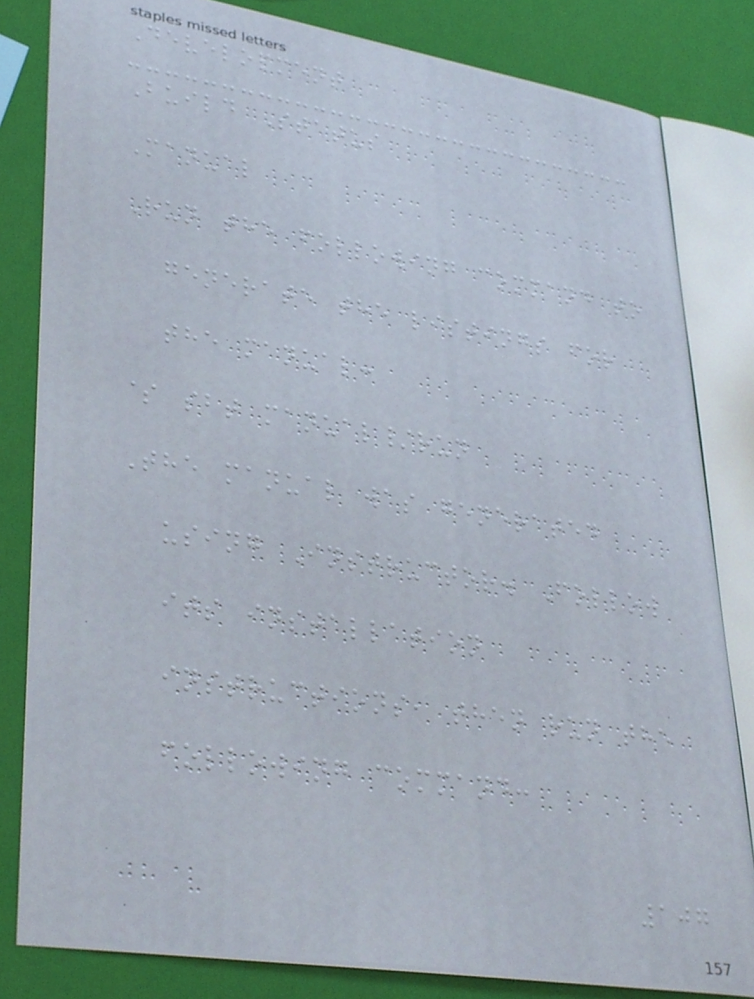Development
Build Status
Manual
Run the following command to
generate the listings for
the manual:
$ sbt manual/run
The manual was generated
using Instructor. Follow
its installation
instructions, then run the
following command:
107
